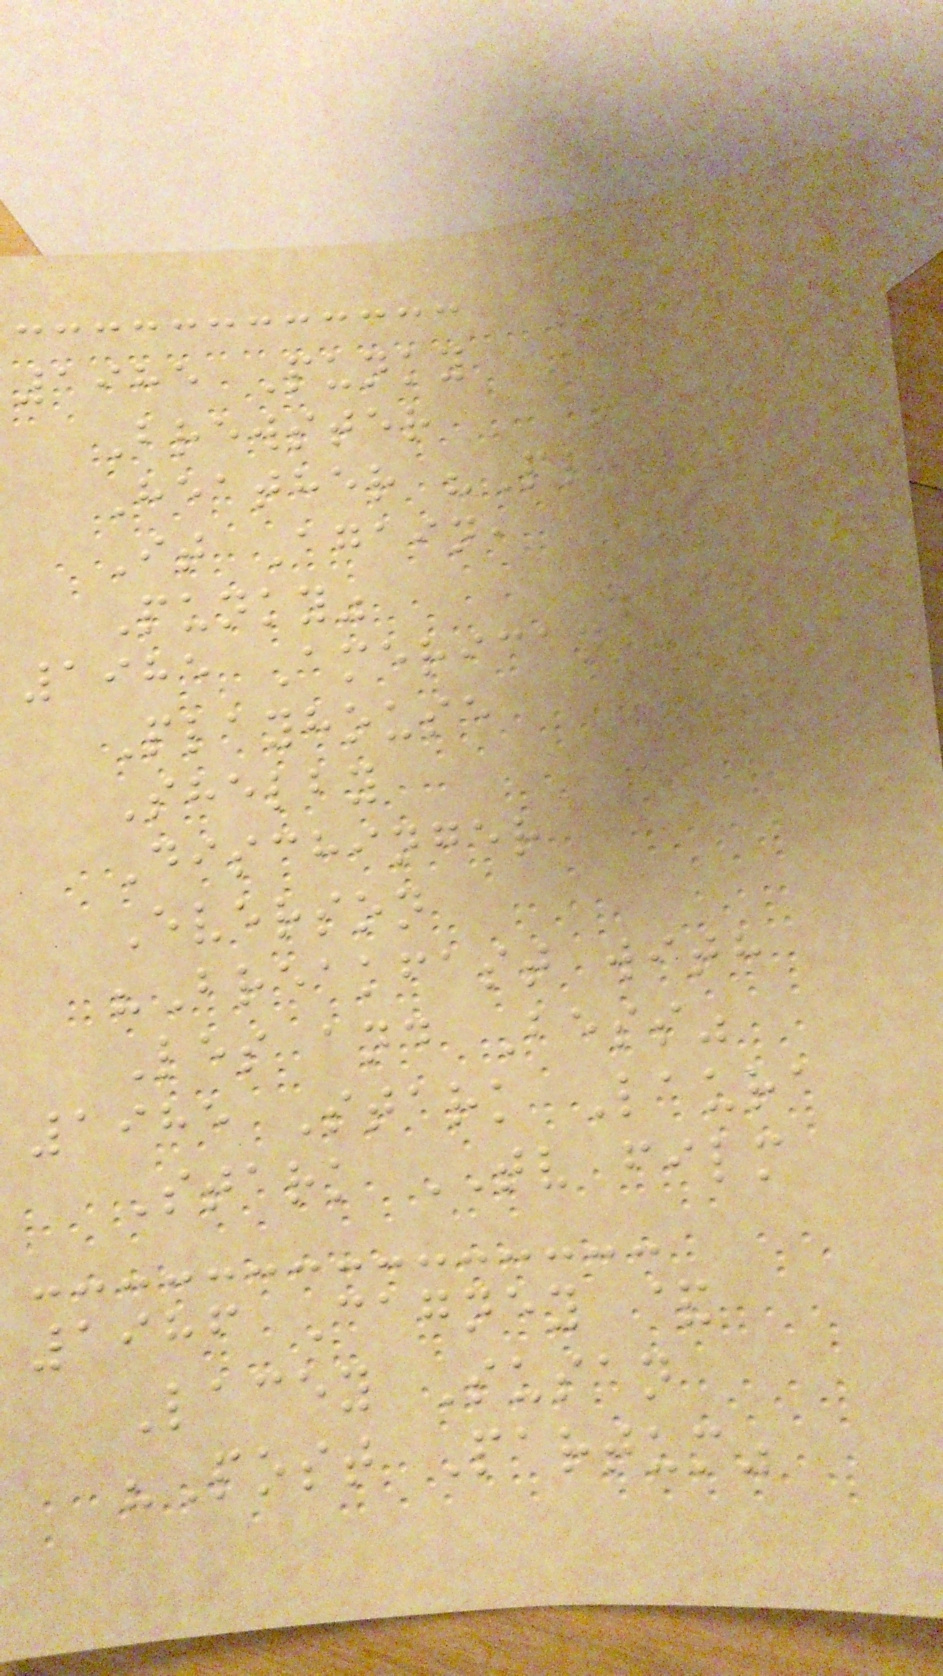1985 Punky
Brewster
Heather "Play
It Again,
Punky"
1985 American
Playhouse
Shelby
Dischinger
Everson
"Breakfast with
Les and Bess"
1985 Stark Laura
Stark TV film
1986 Cagney &
Lacey Susan
"Post Partum"
